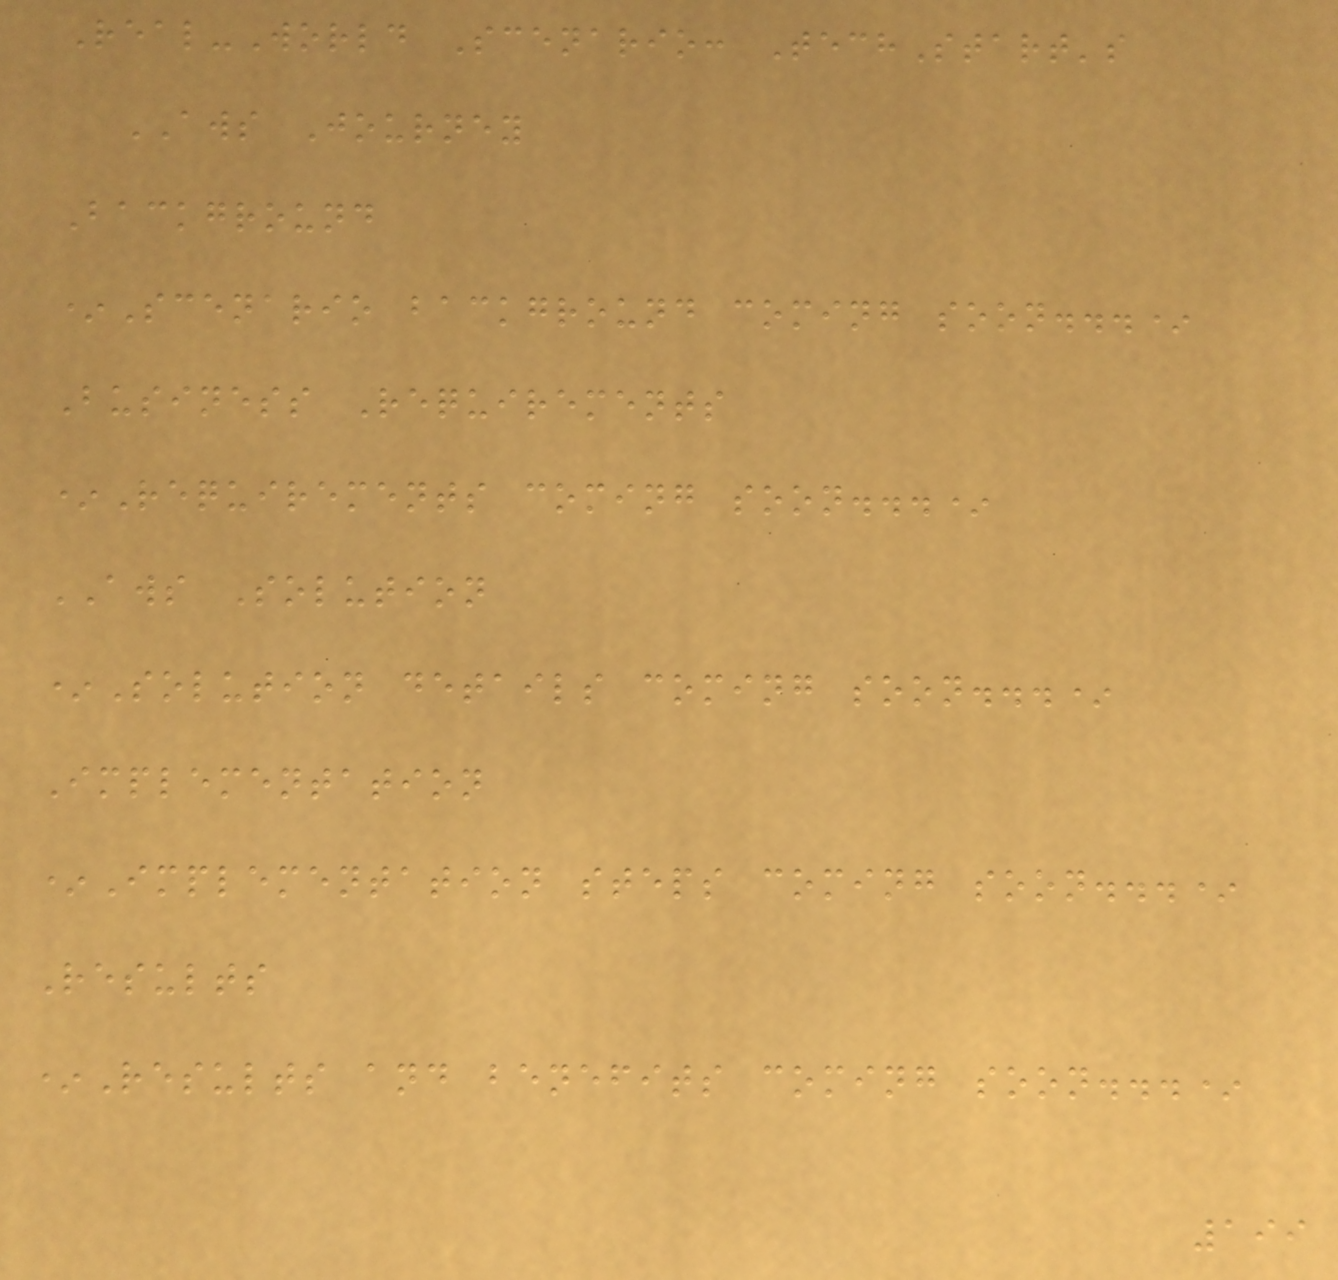Real-World Scenario: TechStart's
AWS Journey
Background
*Scenario background coming soon...*
Business Requirements
*Requirements coming soon...*
AWS Solution
*Solution details coming soon...*
Implementation
*Implementation steps coming soon...*
Results
*Results and benefits coming soon...*
199
